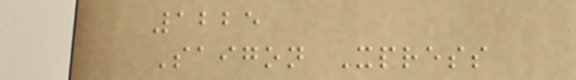1225
Saigon Xpress
